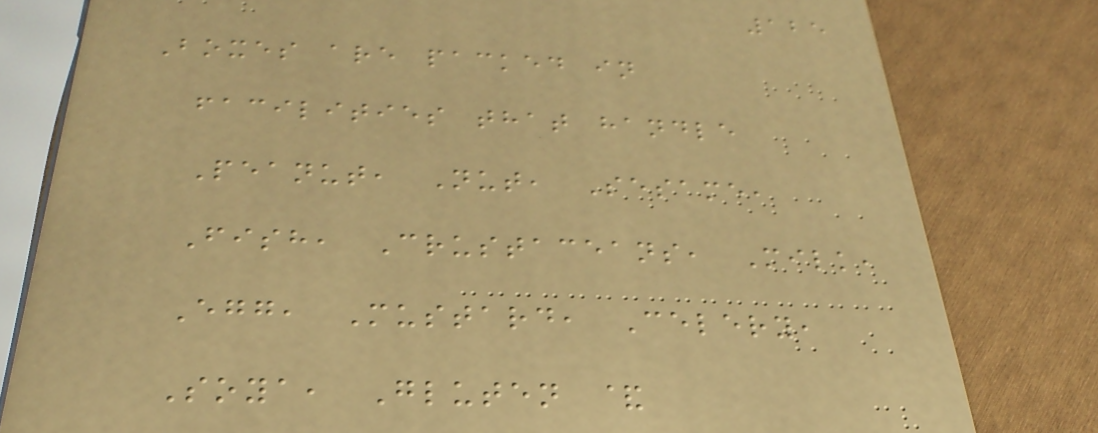125
Boxes are packed in
facilities that handle
Peanut, Nut, Sesame,
Fish, Crustaceans, Milk,
Egg, Mustard, Celery,
Soya, Gluten &
